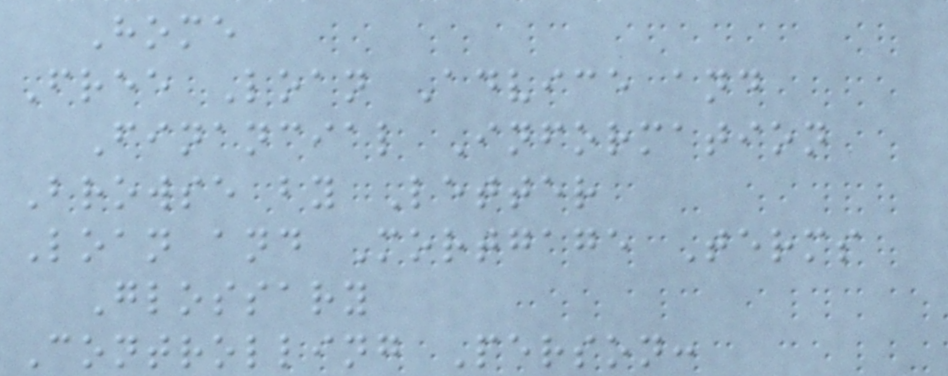Home
Free Loan Advice and
Financial Information
Browse by Letter
Loan and Mortgage Terms
Glossary
Controlling Person:
